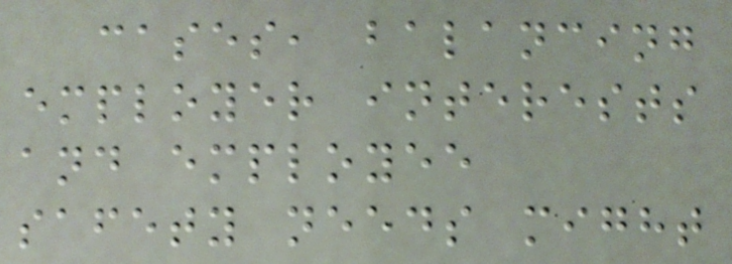cases, balancing
employer interests
and employee
safety needs might
